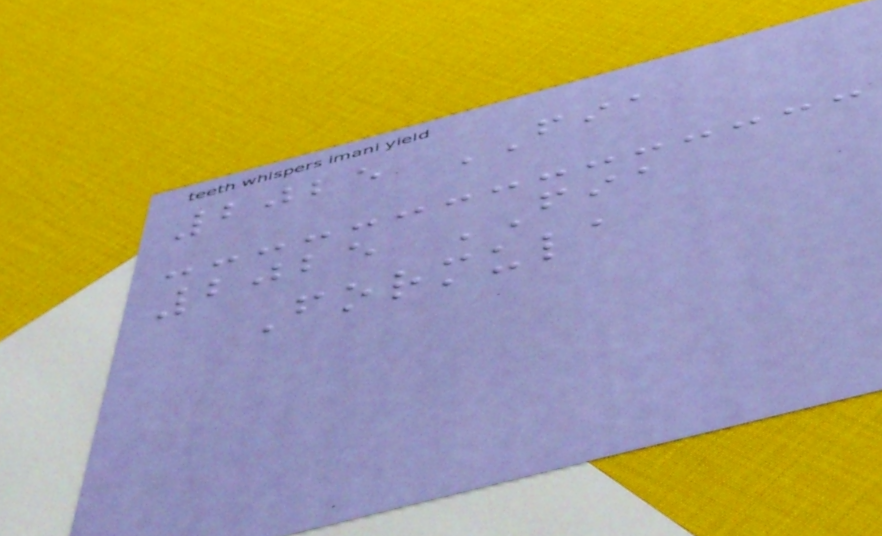2025 FIA
2025 FIA
Formula
